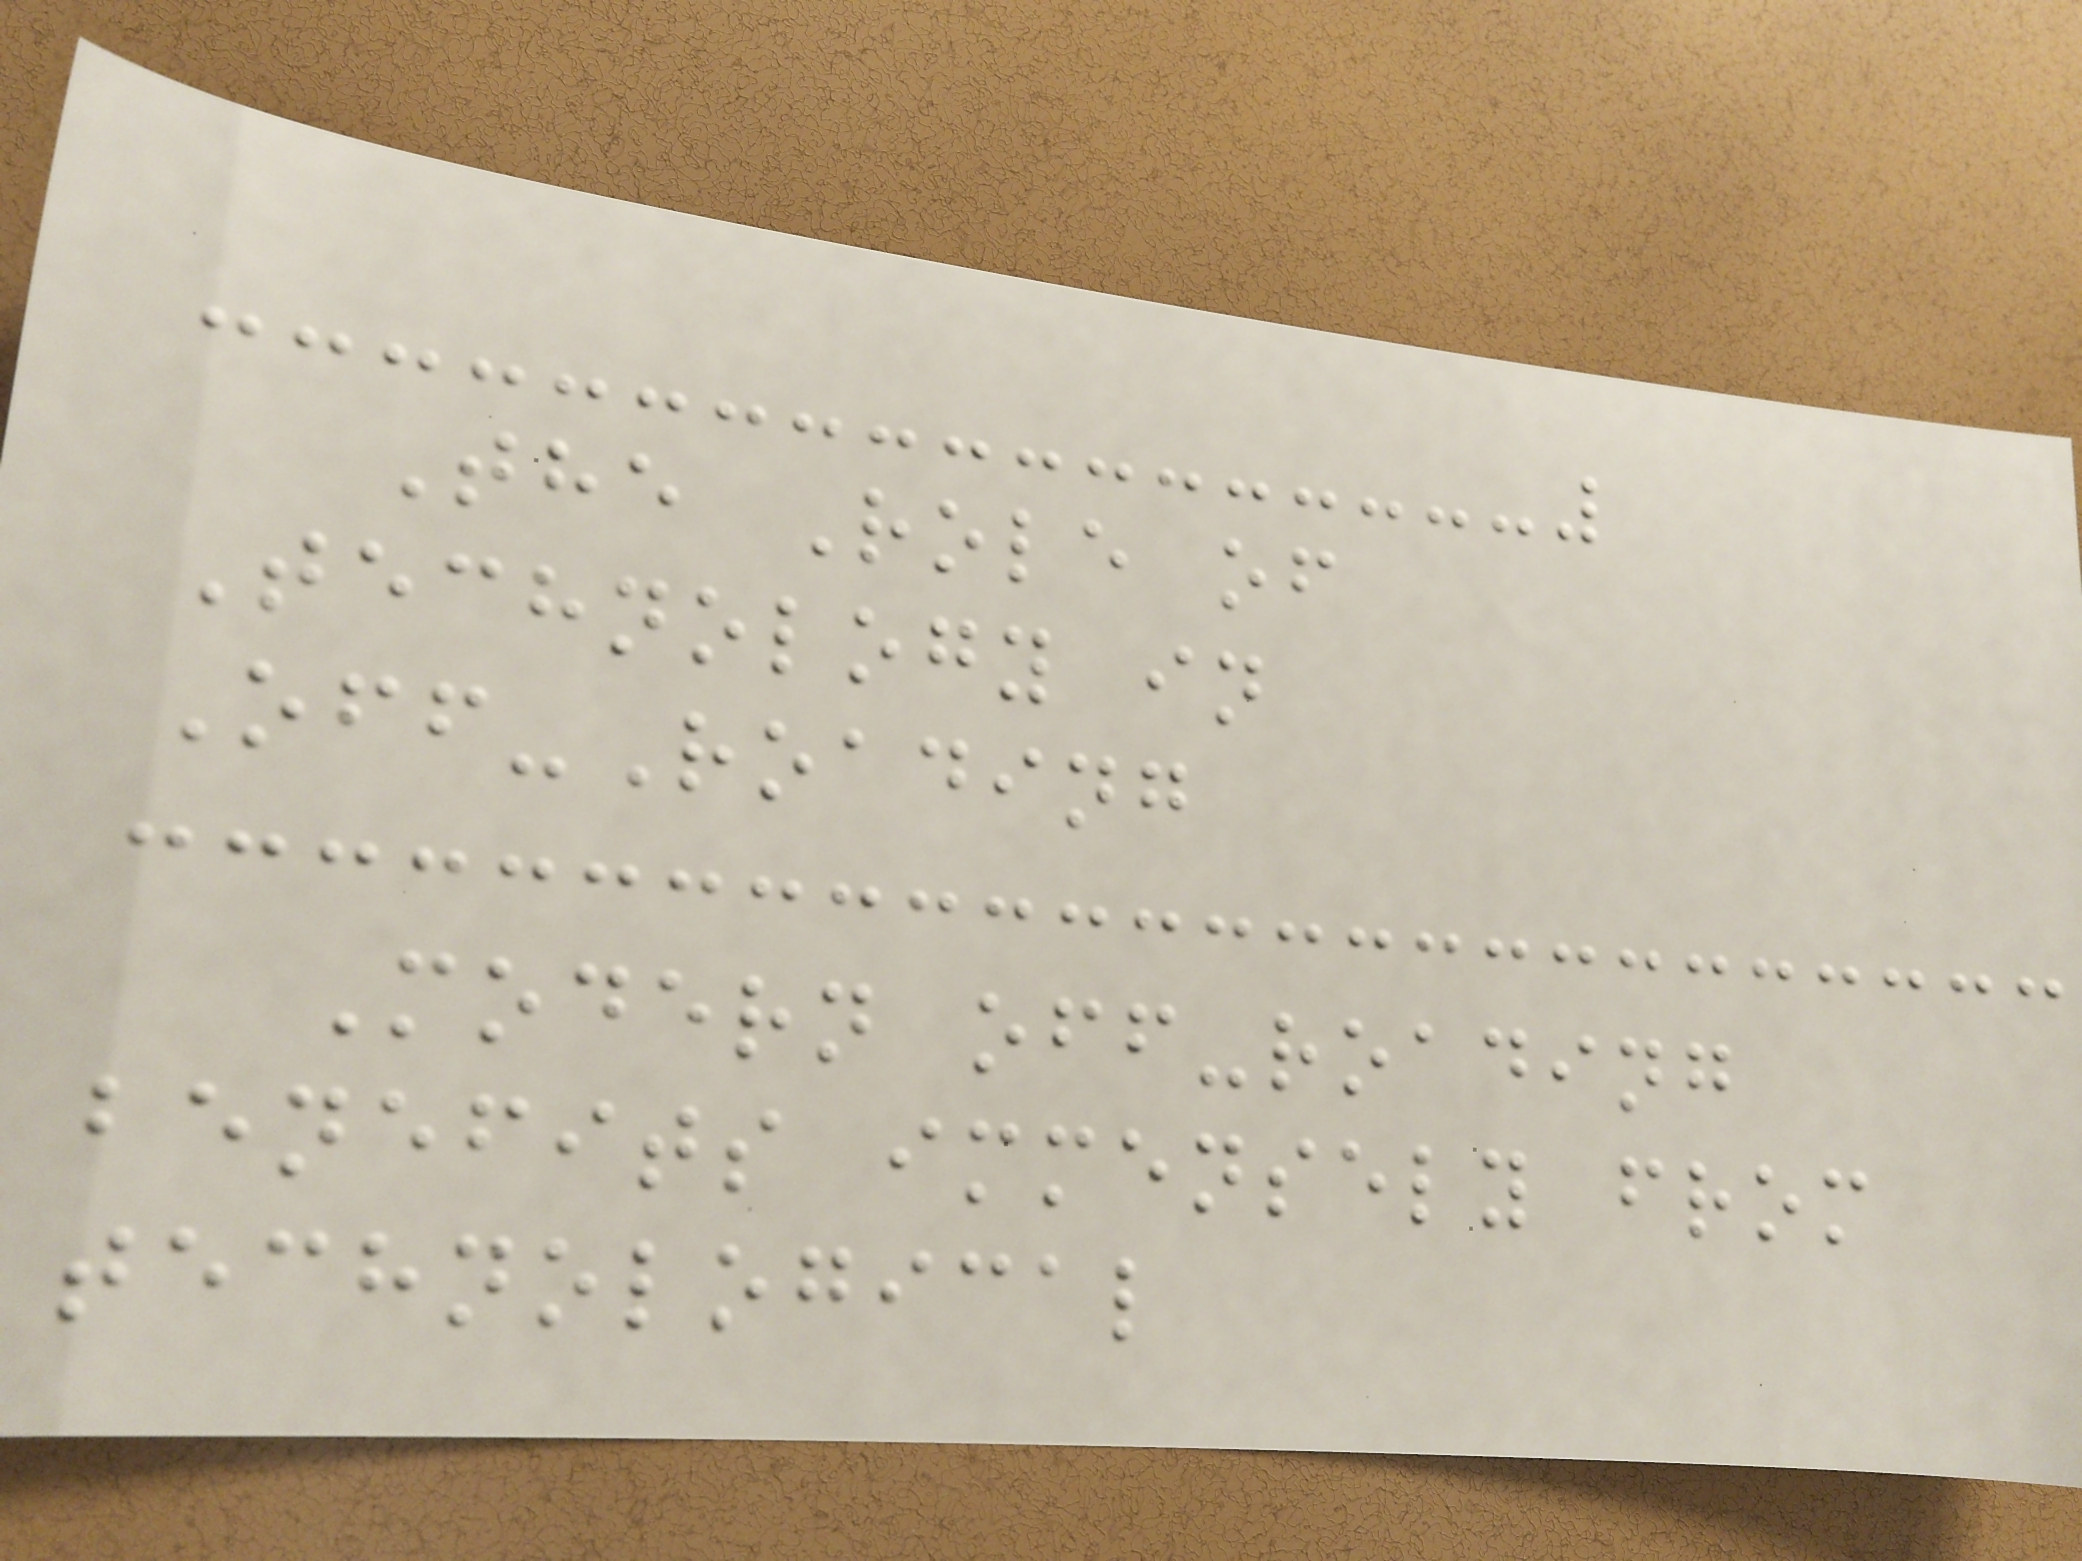The Role of
Technology in
Off-Roading
Modern off-roading
benefits immensely from
technological
